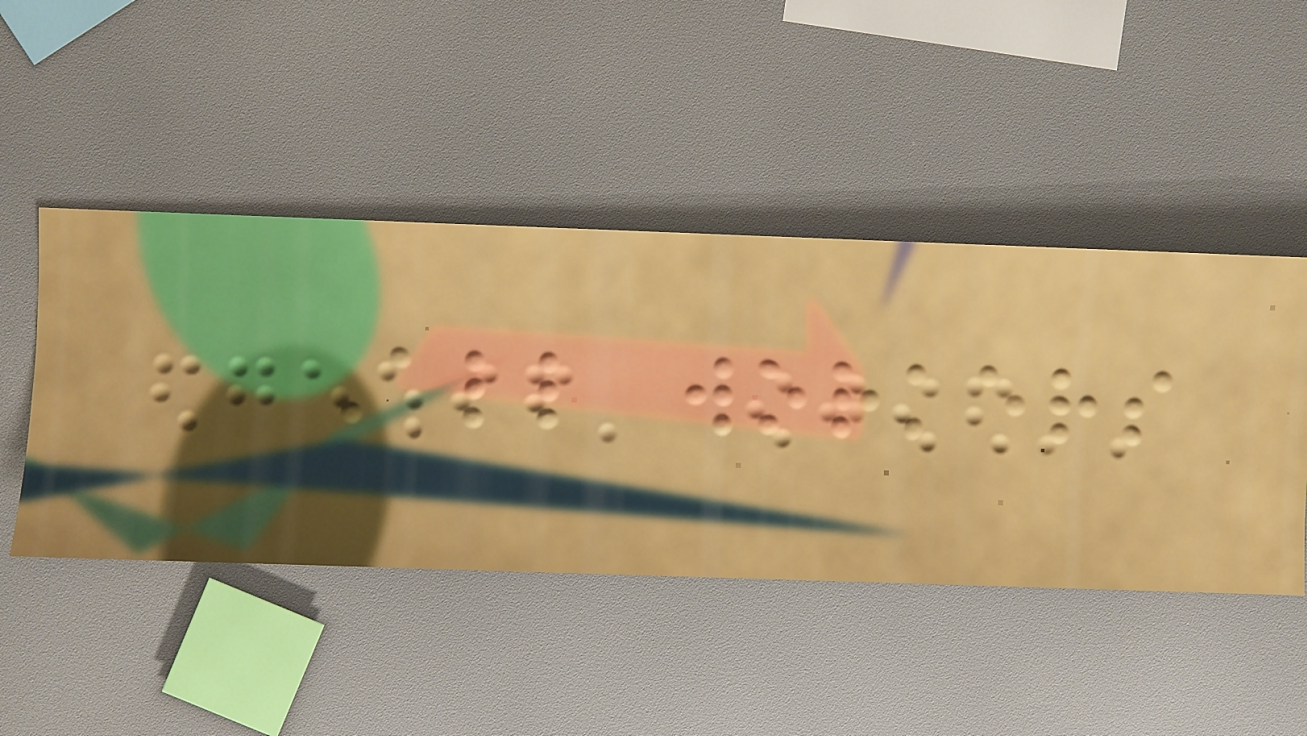All workers
